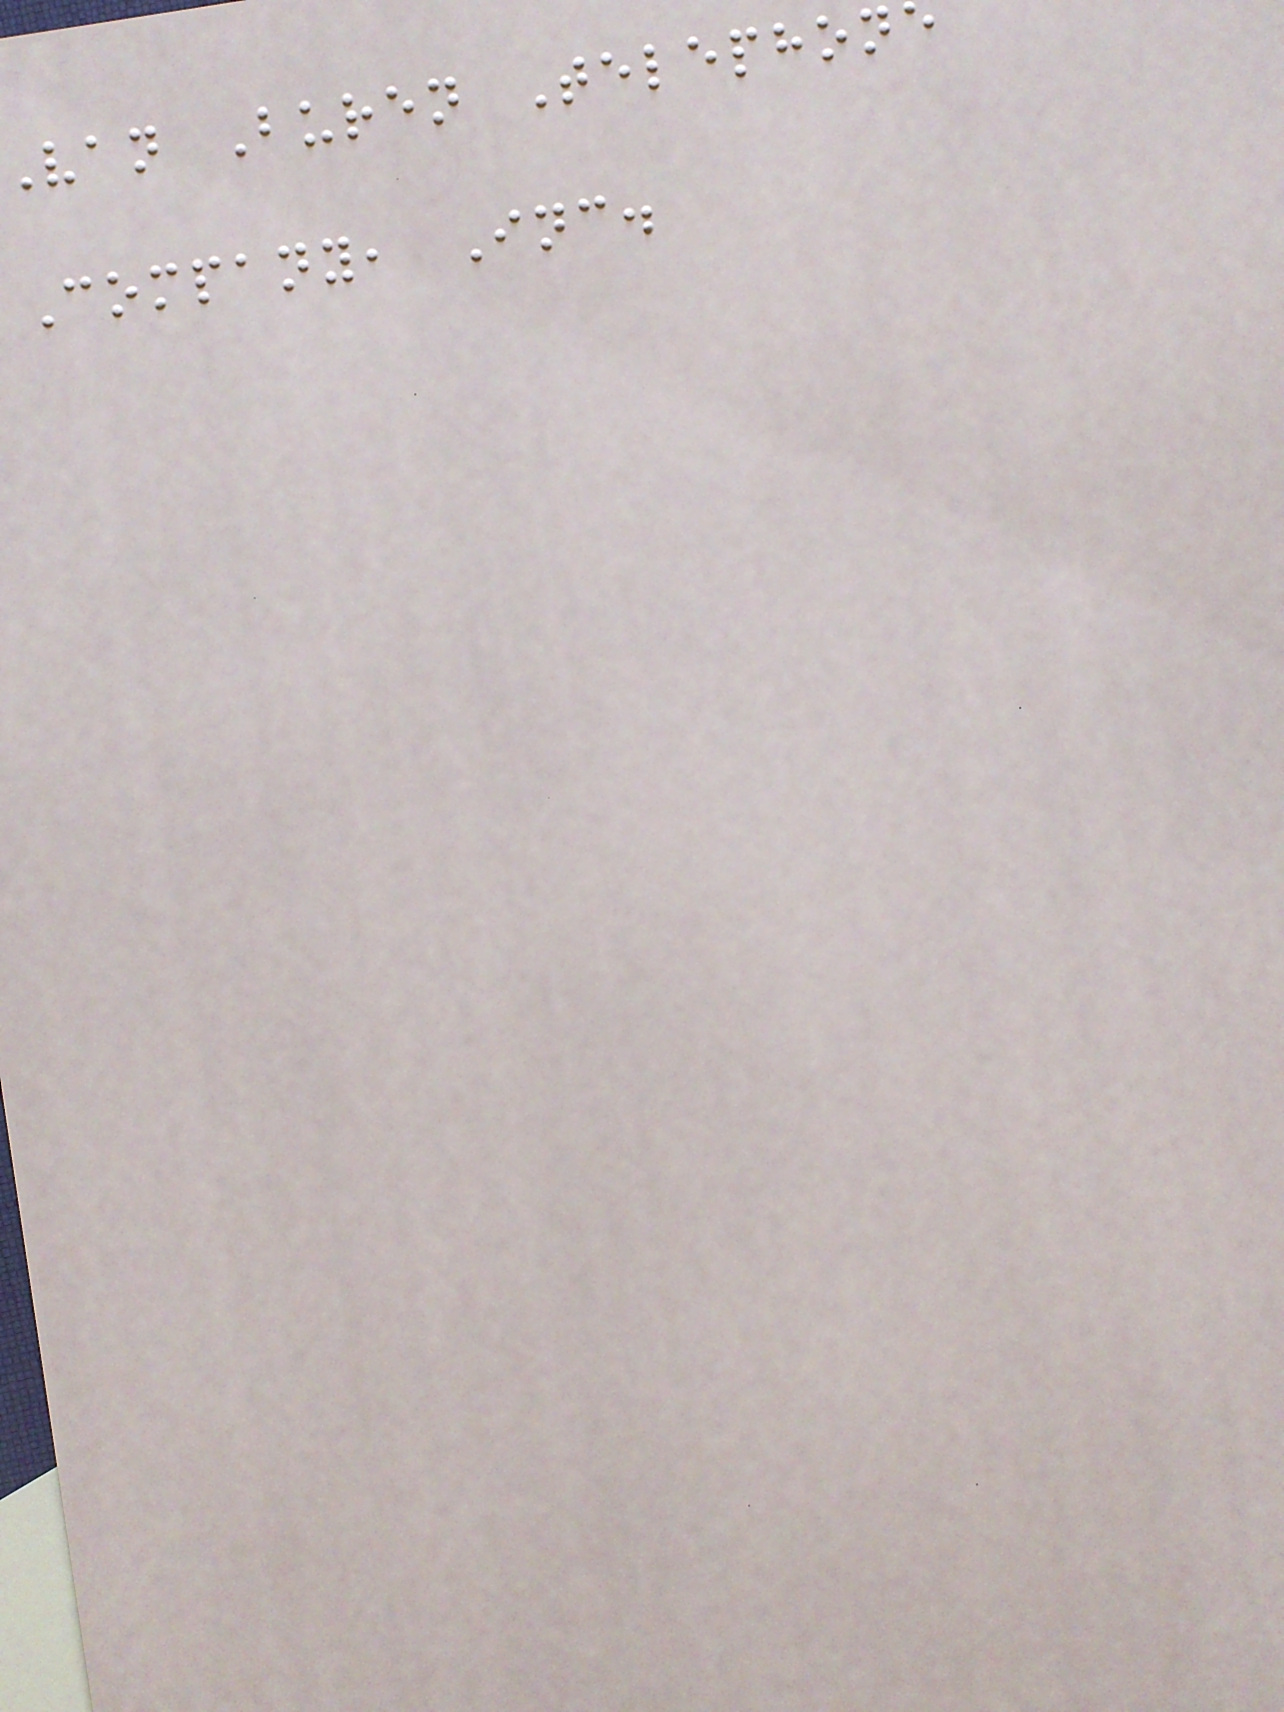van Buren Telephon
Company, Inc.
